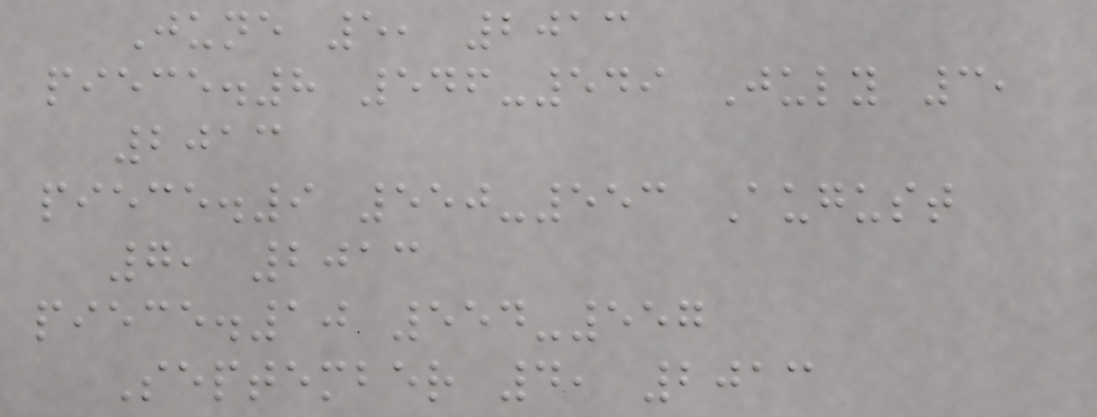June 5, 2013
piece.8 546-549 July 3,
2013
piece.9 550-553 August
7, 2013
piece.10 554-557
September 4, 2013
